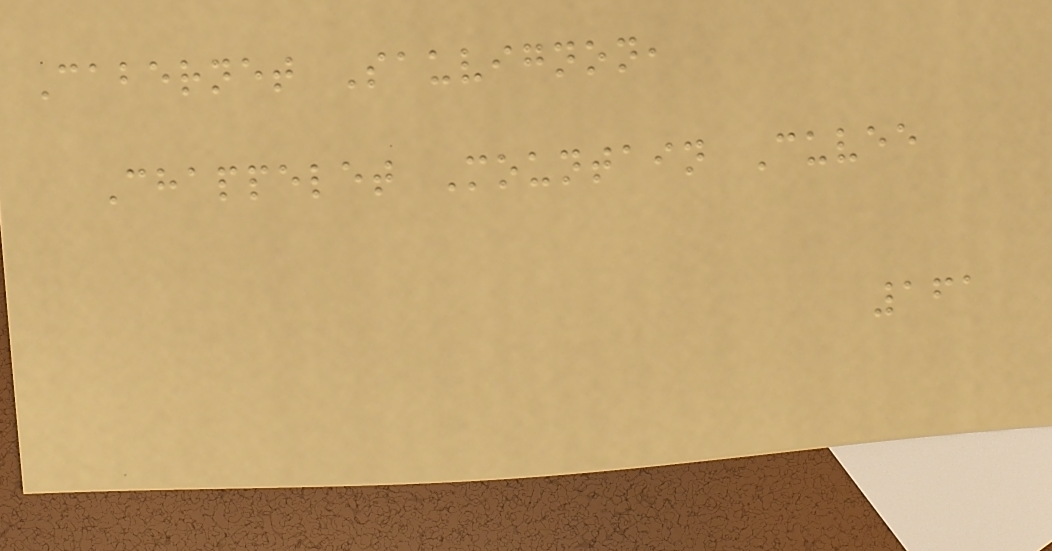Cabernet Sauvignon,
Chappelet Mountain Cuvee
161
